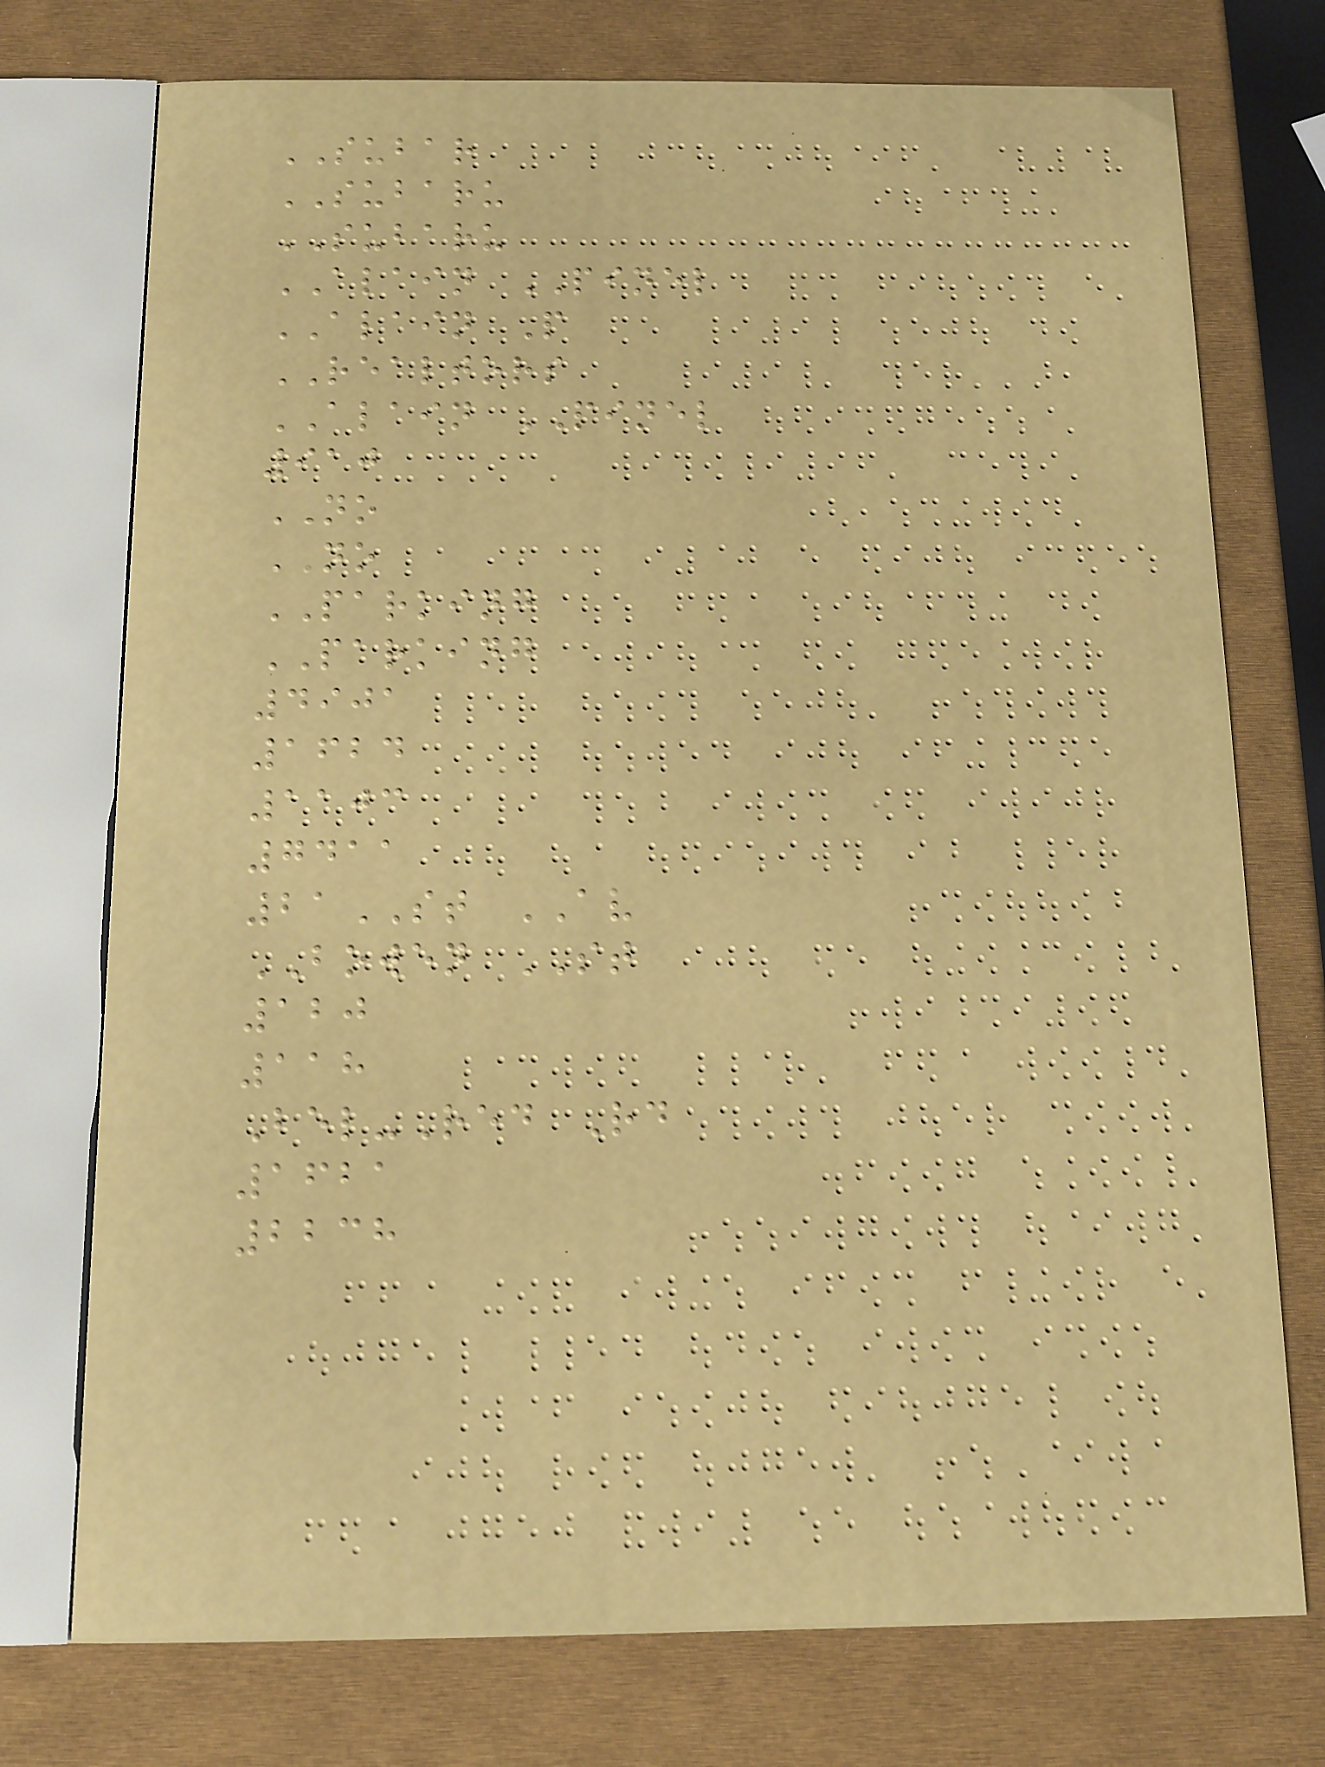SUBAR
SUBARU
SUBARU
ALAIN PINEL
ALAIN P
REALTORS
ALAIN PINEL
910
NO
NO
PARKING
PARKING
4901
1624
1103
7411
21ST AV
BOWEN ST
120
118
Bel-Red Rd
1621
2238
